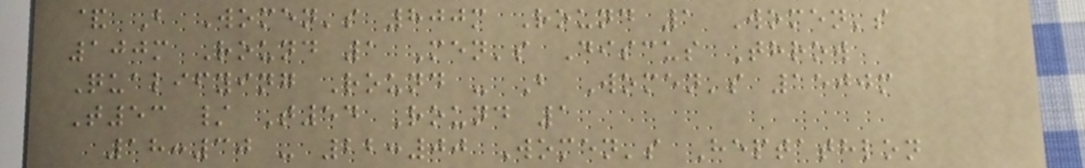& B Women's 800m Round 1 Women's
100m Round 1 Men's Discus Throw
Qualifying Round - B Women's 1500m
T53 / T54 Round 1
18:30 - 22:00 Women's Heptathlon
